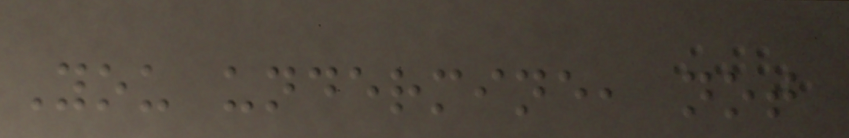You undermine, not
